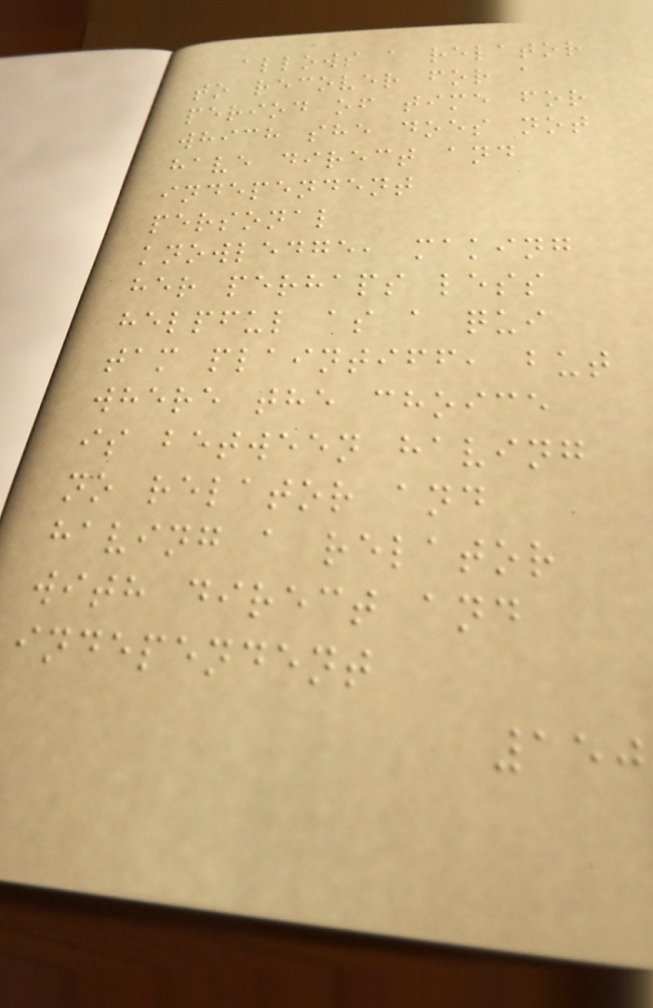allows a relator
to recover for a
period of time for
which she does not
have direct and
independent
personal
knowledge, making
her perhaps less
helpful as a qui
tam plaintiff, but
where the choice
is between having
no relator and
having a relator
with direct and
independent
150
